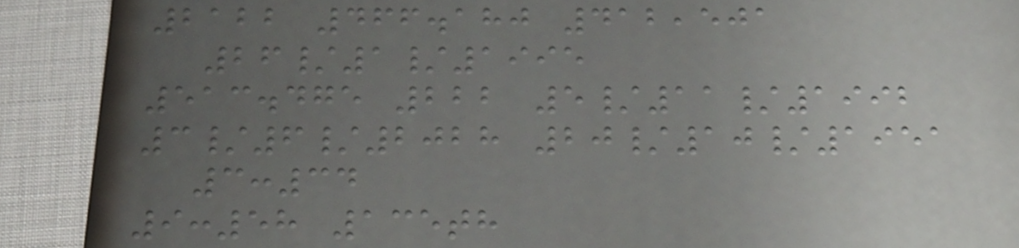2122 466.180 412,501
26/1/1995
513.475 222 5/11/1992
3/6/2028 20/10/1951
3:34
9:58 135th
